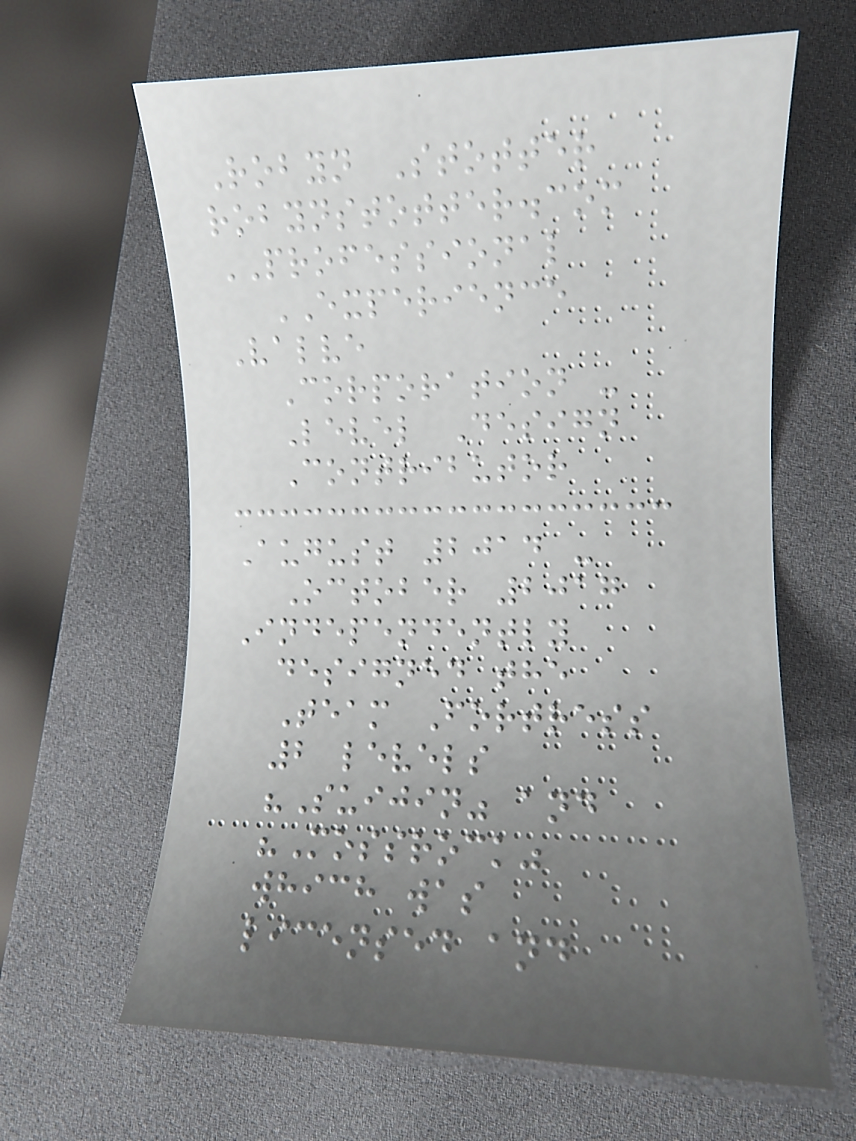Robyn Stotter
robynstotter.com
PROFESSIONAL
EXPERIENCE
Valve
Corporation -
Level Design
Contributor
August 2014 -
October 2017
Independently
designed the
Team Fortress
2 levels
"Suijin" and
"Mossrock"
which was
licensed and
